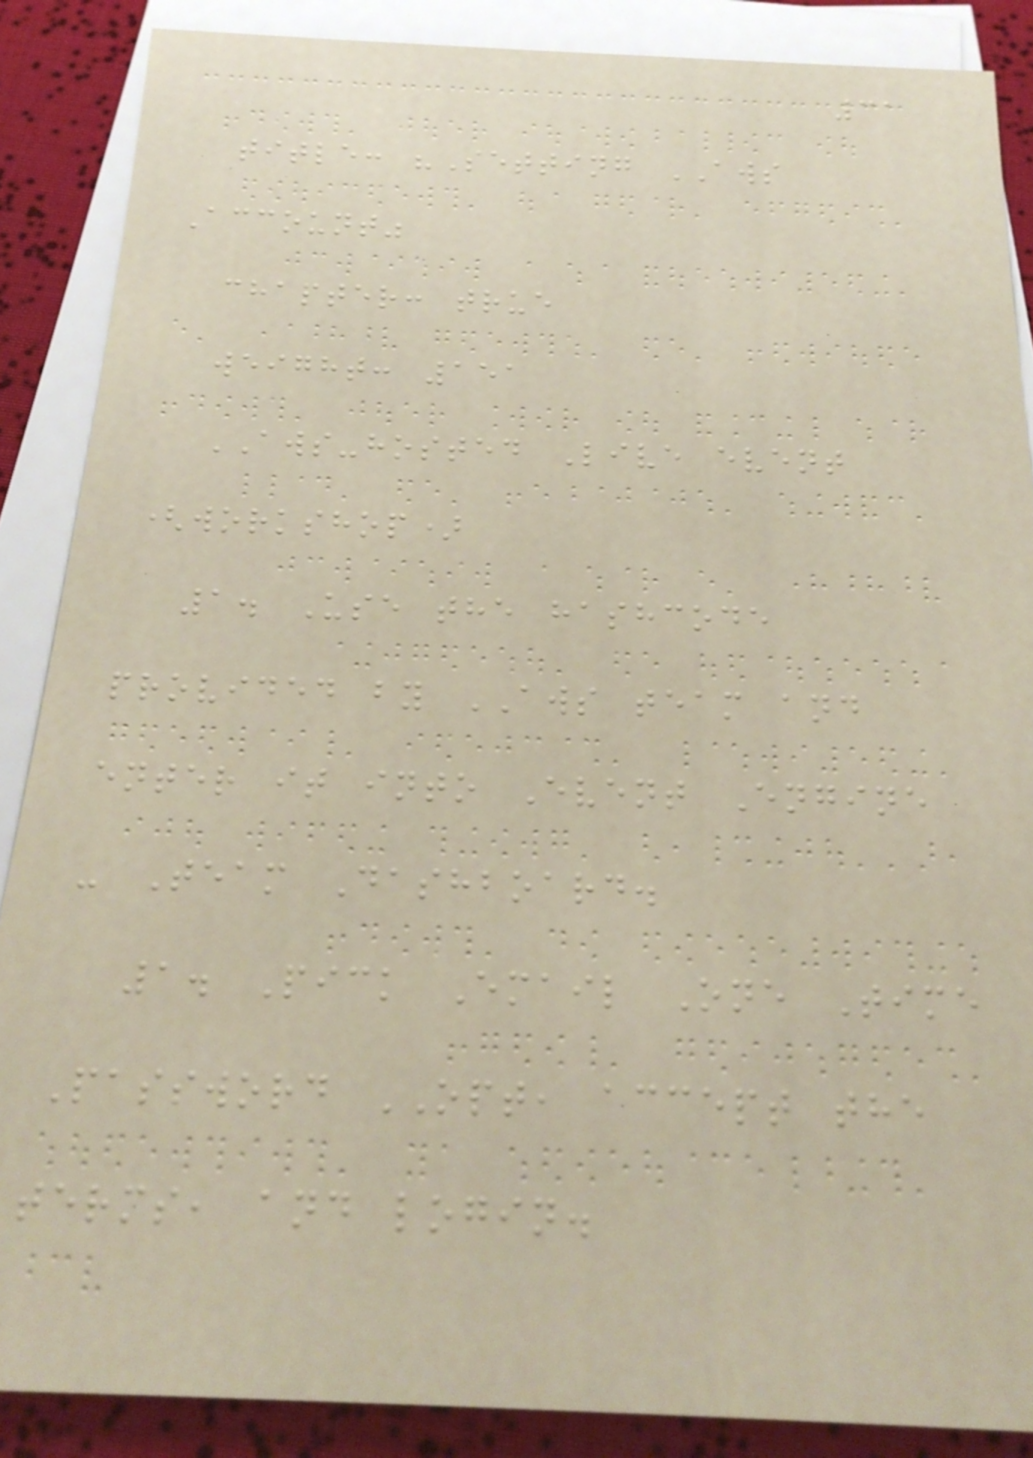31
title: "Setting AWS
Account"
chapter: true
weight: 151
AWS-hosted Live event
(workshop)
1. Use the hashcode
provided by AWS team and
enter it into Event Engine
- Team Dashboard.
1. Pick Email One Time
Password OPT, accept the
terms, and login.
